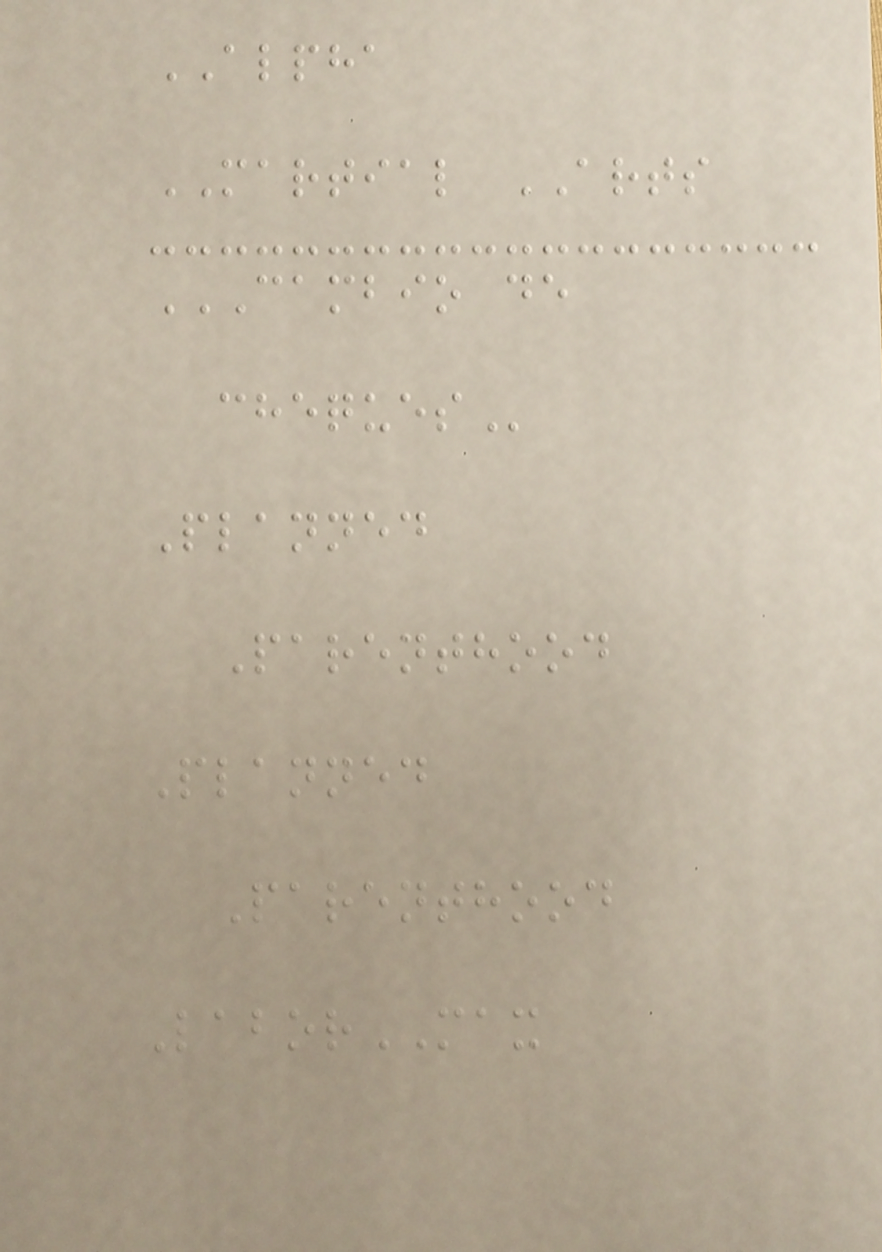ALPHA
MARTIAL ARTS
CAMBIO DE
CHEQUES
Planned
Parenthood
Planned
Parenthood
LaborMAX
